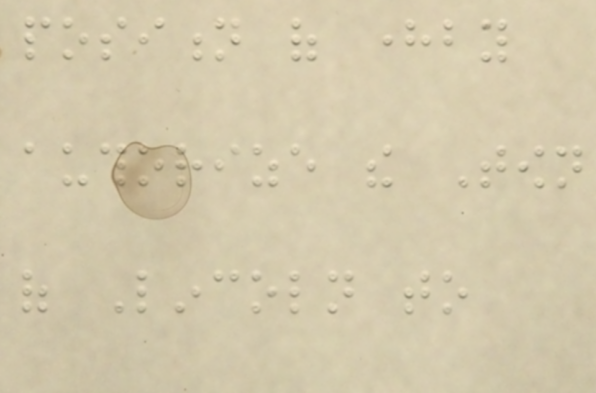position of hereby
authorize the Town
of Lincoln to
